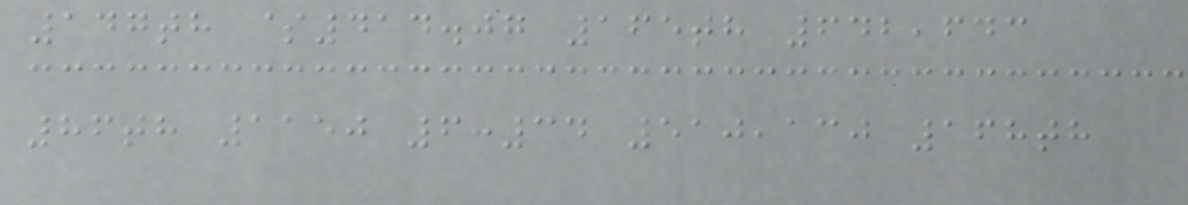147th $414.07 165th 642,643
86th 1150 6:34 510,130 168th
